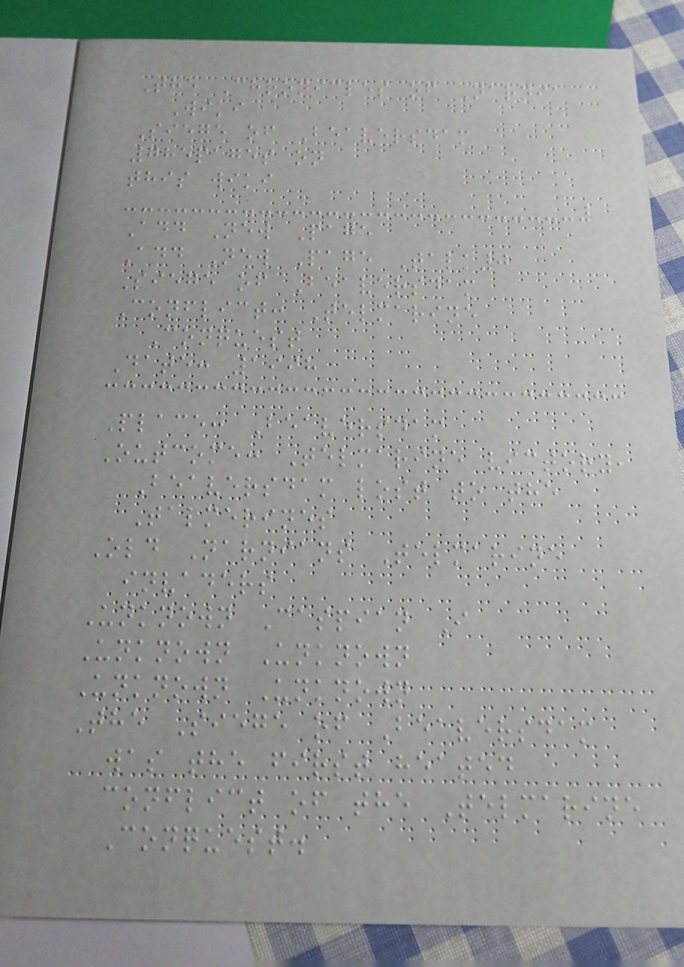The Chronicles of Narnia
Wiki
Siege of Beaversdam
785pages on
this wiki
Add New Page
Add New Page Talk0
Siege of Beaversdam
Conflict: Telmarine
Conquest
Date: 1998
Place: Beaversdam
Outcome: Telmarine victory,
Beaversdam lost to the
Talmerines
Old Narnians Telmarine
invaders
Unknown Caspian I
Unknown Unknown
Unknown Unknown
The Siege of Beaversdam
was the first heated
conflict of the Telmarine
Conquest.
